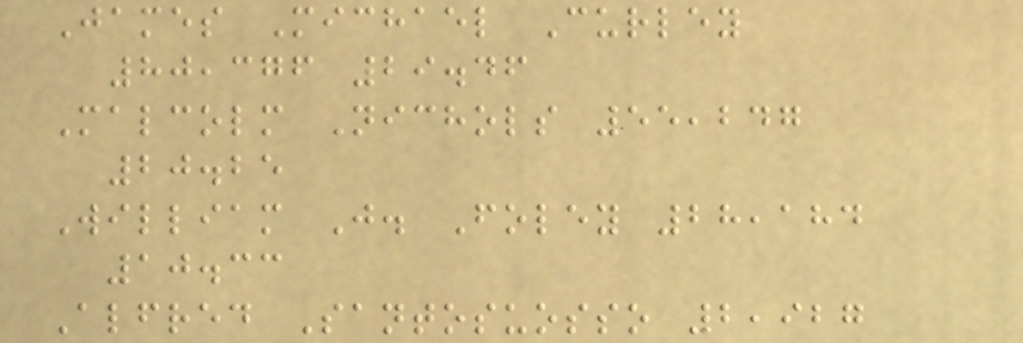James Michael Curley
80,376 29.46
Malcolm Nichols 55,247
20.25
William J. Foley 28,184
10.33
Alfred Santosuosso 2,927
